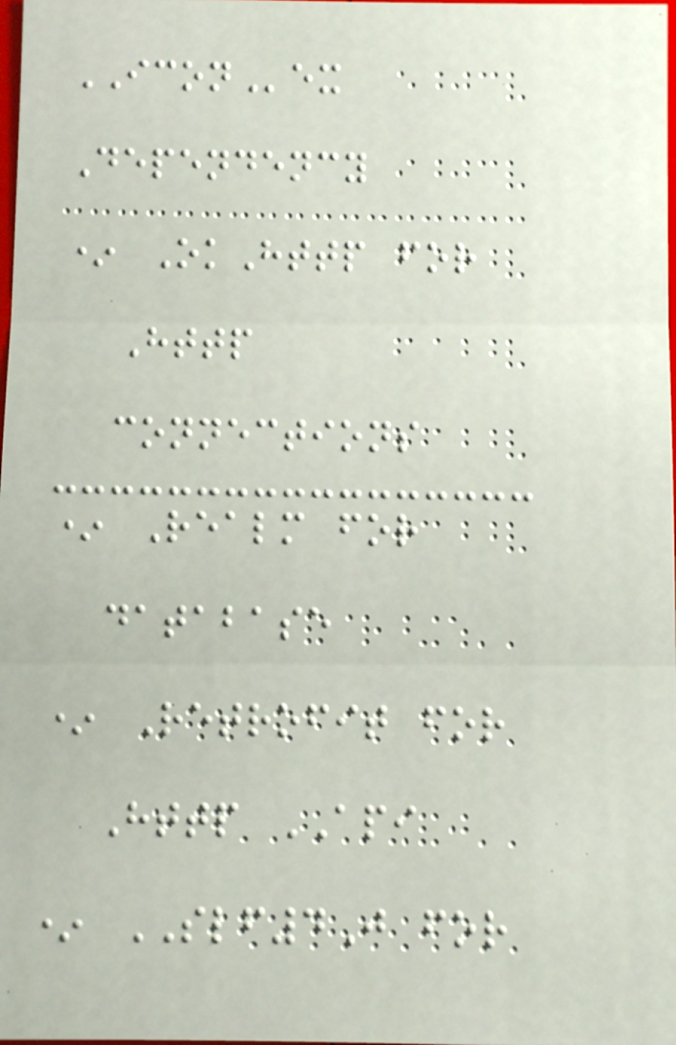ICONex
Dependency
* OkHttp for
Http
connections
* Realm for
database
* Retrofit for
Http API
* SLF4J for
